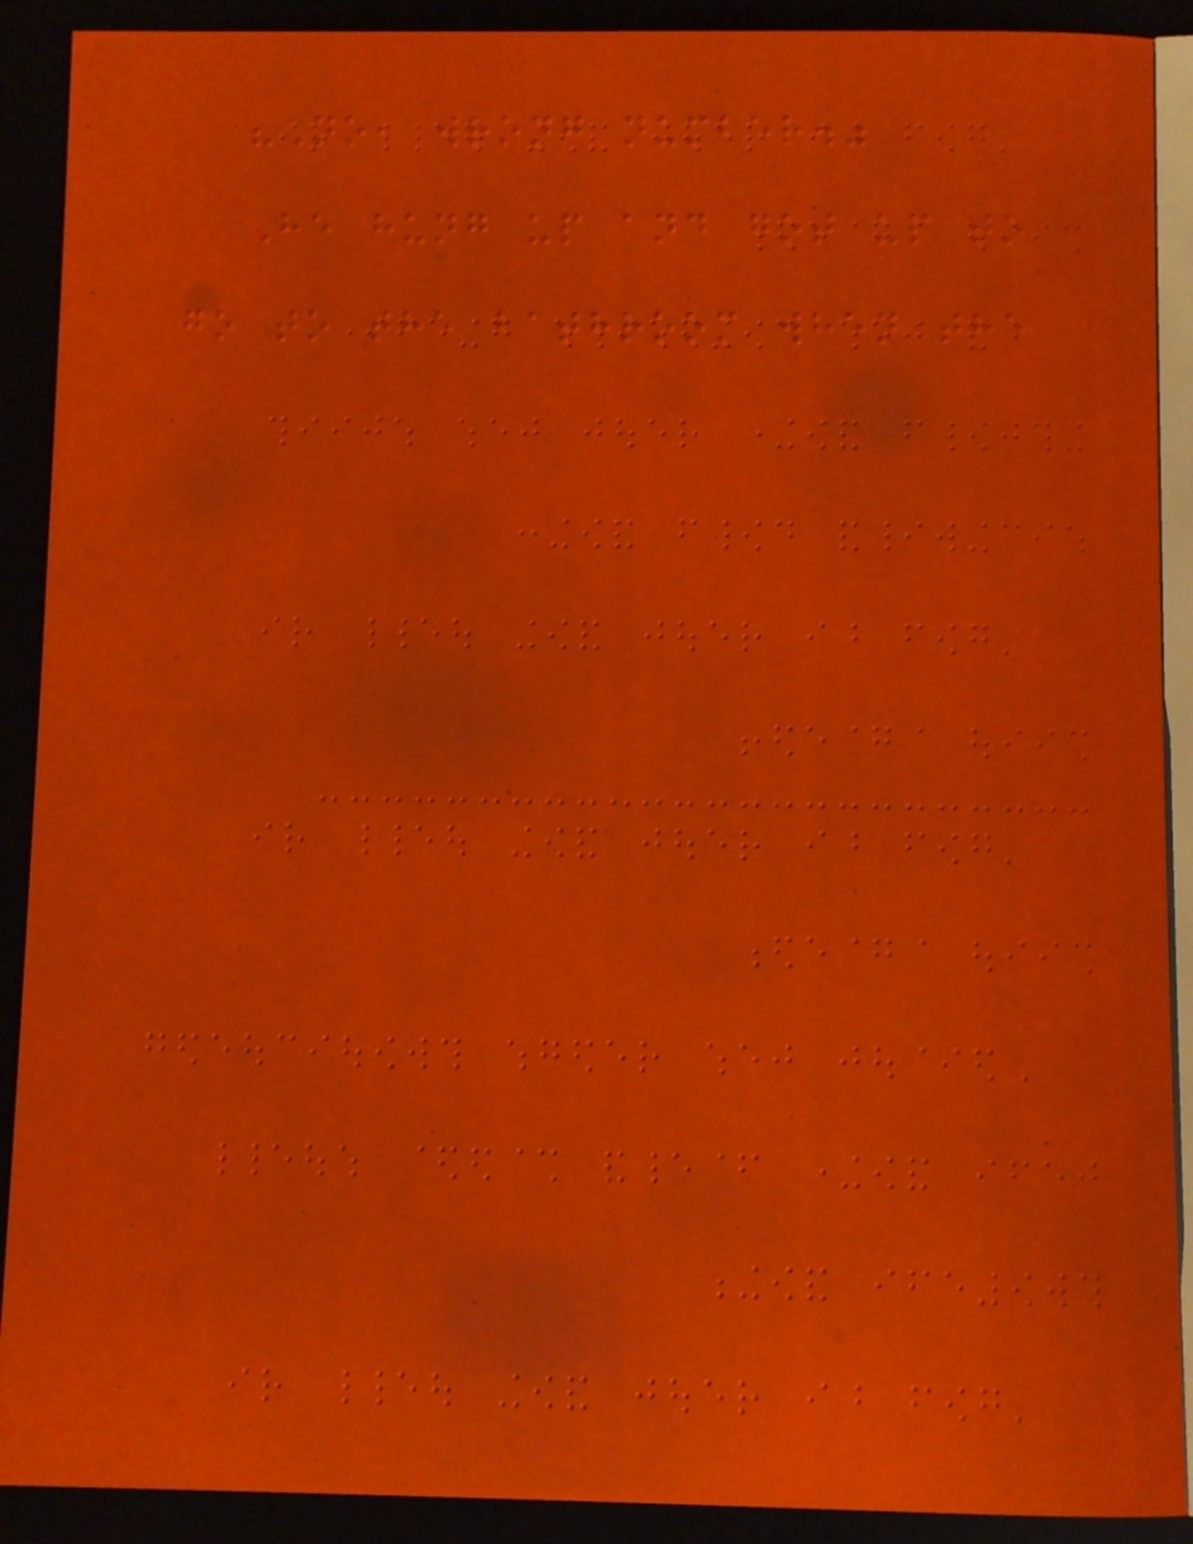"No, wrong number."
He hung up and got up to
go to the bathroom when the
